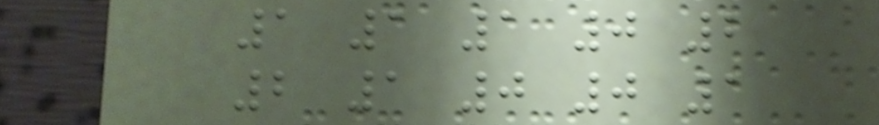1 1 1 0 2
2 1 0 0 1
